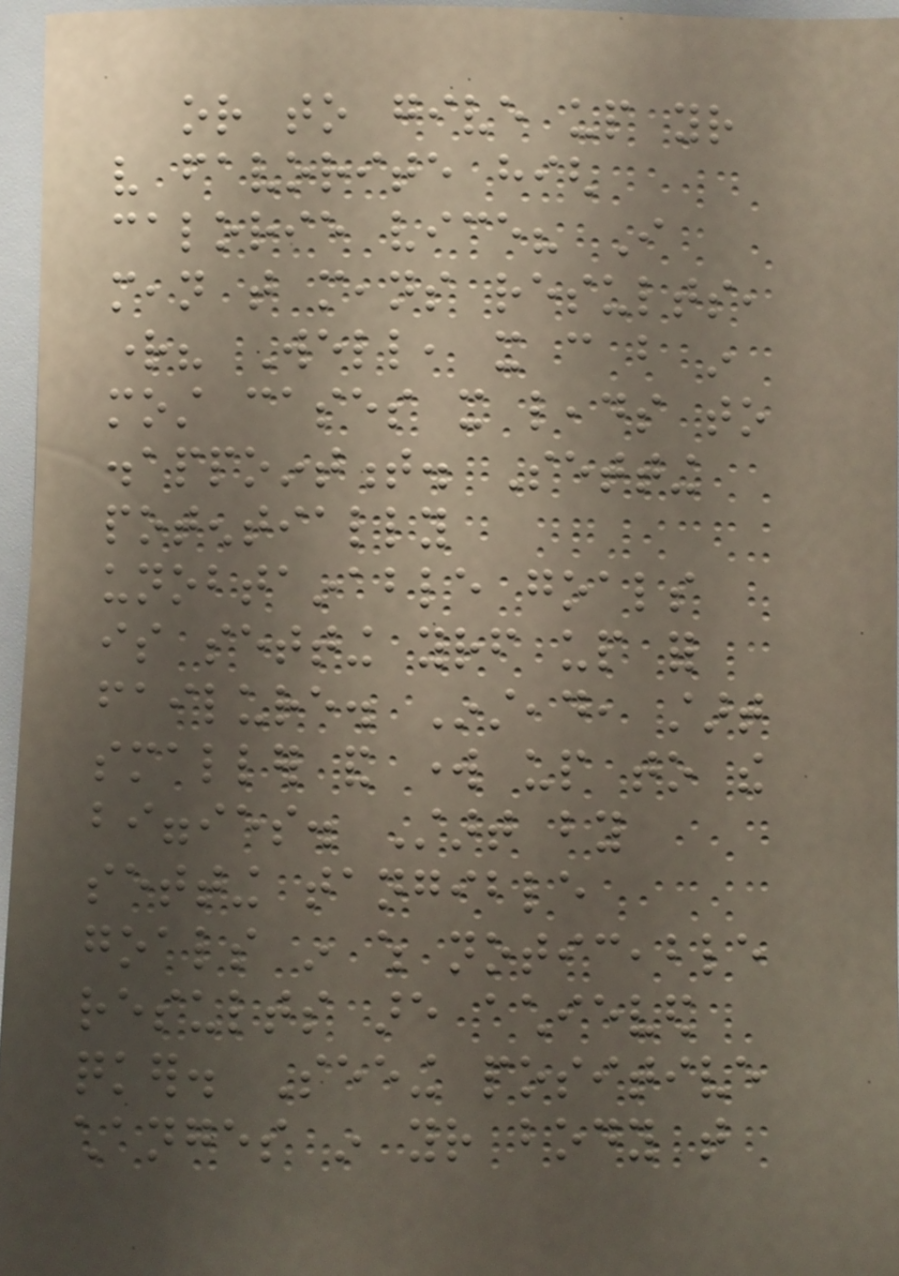or to give up your
very favorite high
calorie vice? I
mean that means results,
right? Well, it can but in
most cases it leads to
disappointment. Setting
potentially
unobtainable goals
is setting yourself up for
failure. Instead, start
smaller and work up to the
biggies. Start by
setting tangible
goals in which noticeable
results are achieved
quicker. Seeing positive
changes in your body that
